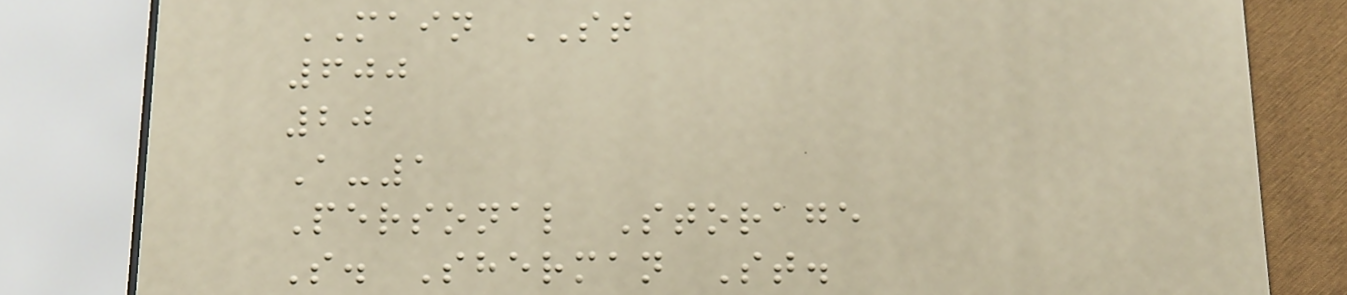MAIN ST
600
20
A-1
Personal Storage
S. Sherman St.
